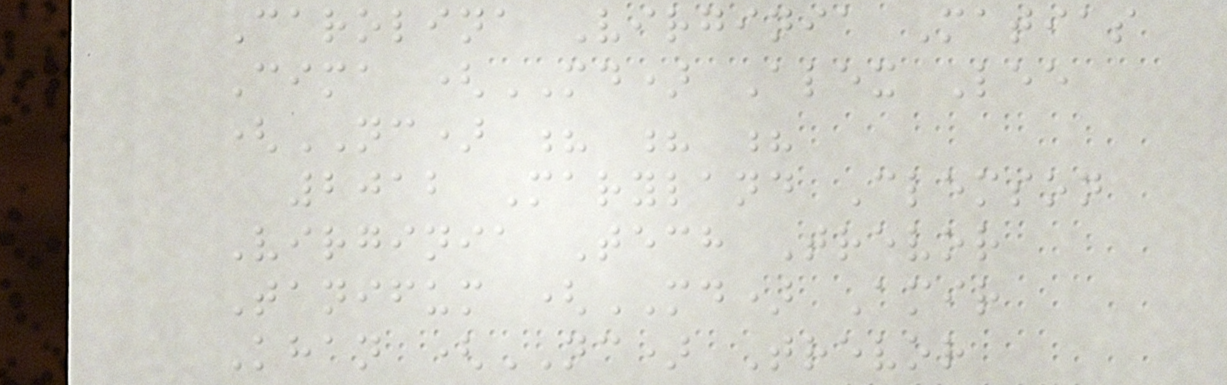Carolina Virginia Matias
Cima (MD) Alex Lee
(NC) ? ? ?
2012 Maryland Clemson
Virginia Tech Trevor
Tanifum (MD) Amir
Khan (NC) Trevor
